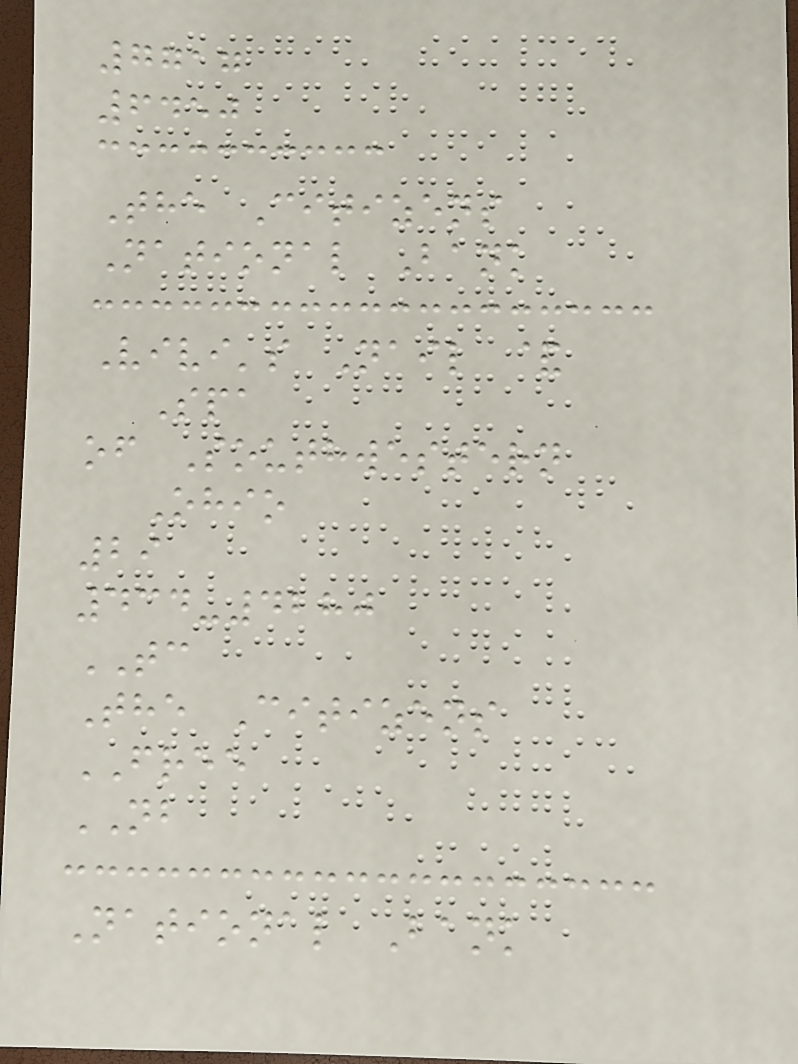7717
6450
The Citizens
National Bank
Vivi's Nail &
Spa
of Southwestern
Ohio
29
434-4280
TC
The Citizens
FREE
NB
National Bank
